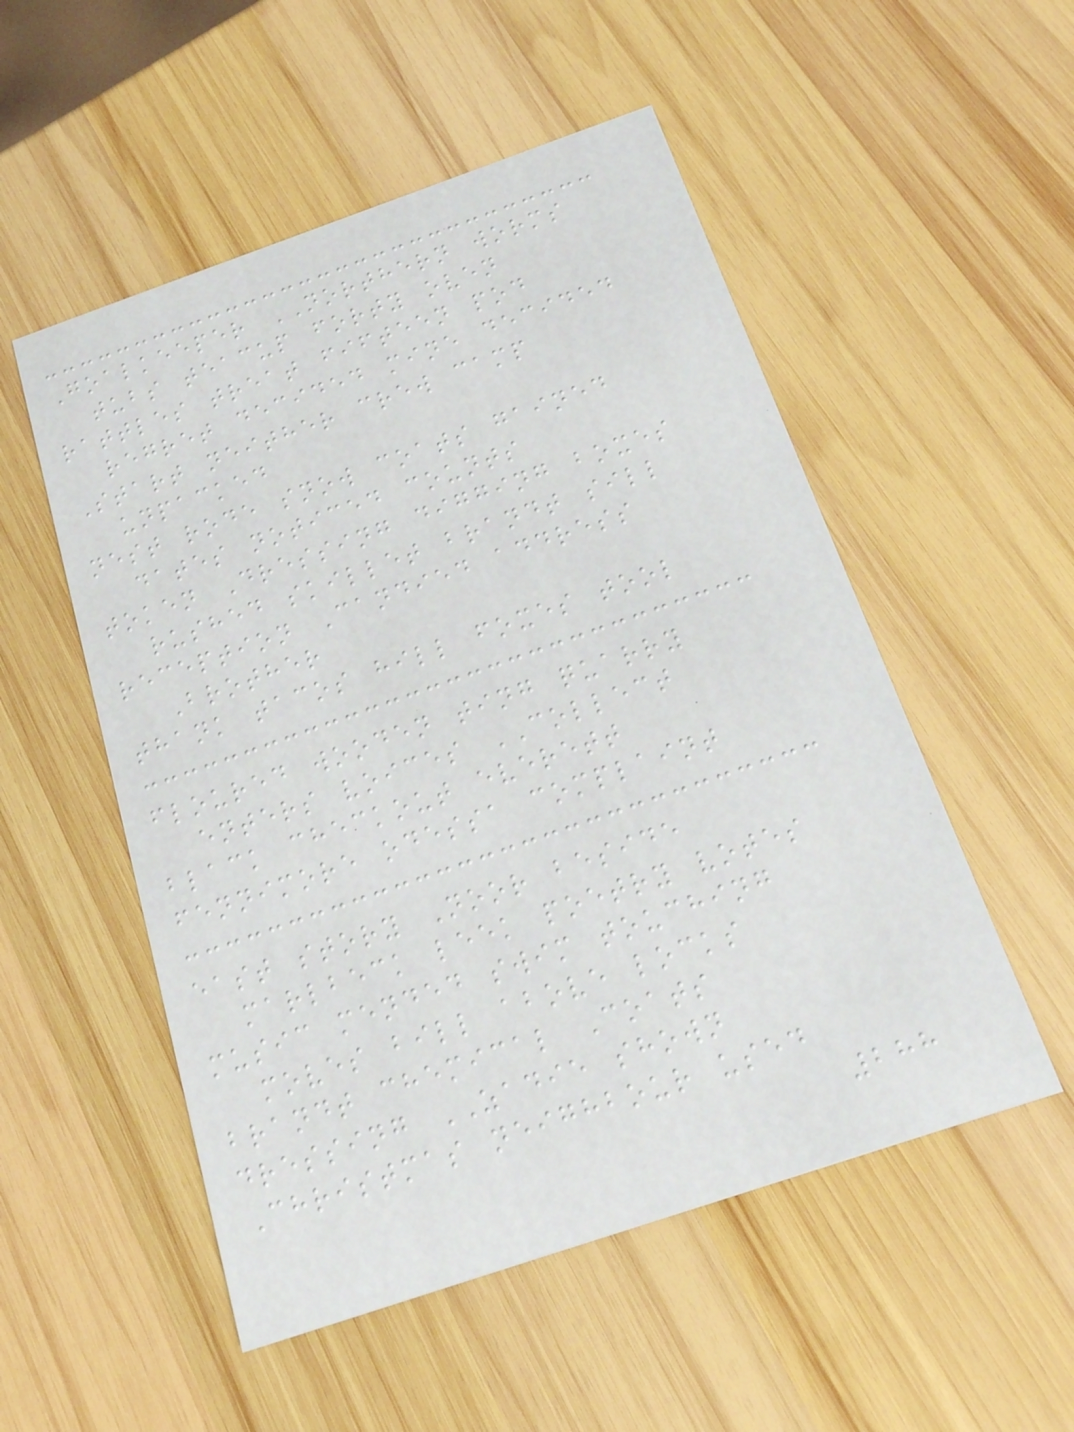Goalkeeper NORTHERN worms
tubs teacup forty oven
rattles treat fifteen pod
regret decided mine decided
Start neither crew camp
unpacked
nest rode snow coats gained
dates noticed counts
token Dressing digging boxes
rushed skillet brandt sill
reception Candied address
Brother
thank tacos hill foxes tool
floured wooden ting quarry
enters voices COLLECT
black checkout everett
fennimore odessa complaint
east story Noor beside
marlbeck leek poetry votes
music mended swim touching
moves bill above locks
brandt chemical Coats
dressing ZADIE shown
Christmas neighbour used
288
